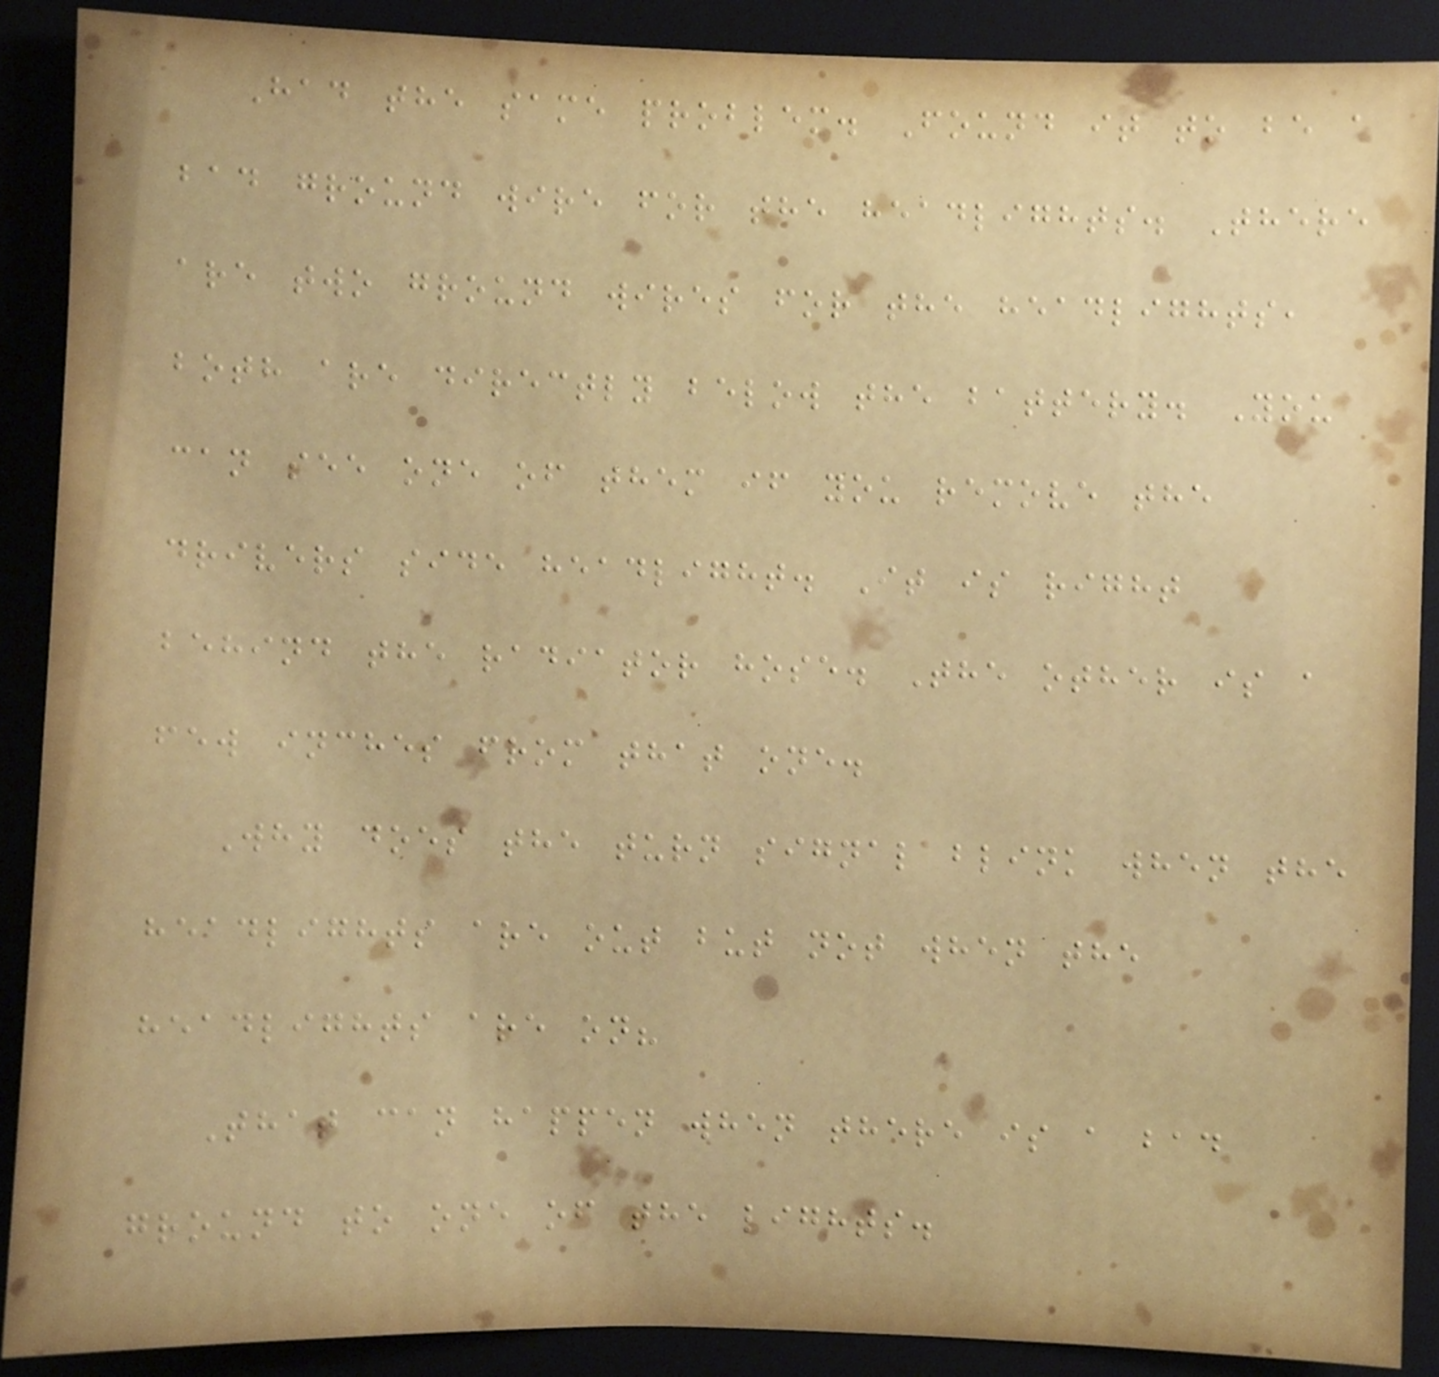Had the same problem. Found it to be a
bad ground wire for the headlights. There
are two ground wires for the headlights,
both are directly below the battery. You
can see one of them if you remove the
drivers side headlight. It is right
behind the radiator hose. The other is a
few inches from that one.
Why does the turn signal blink when the
headlights are out but not when the
headlights are on?
That can happen when there is a bad
ground to one of the lights.
